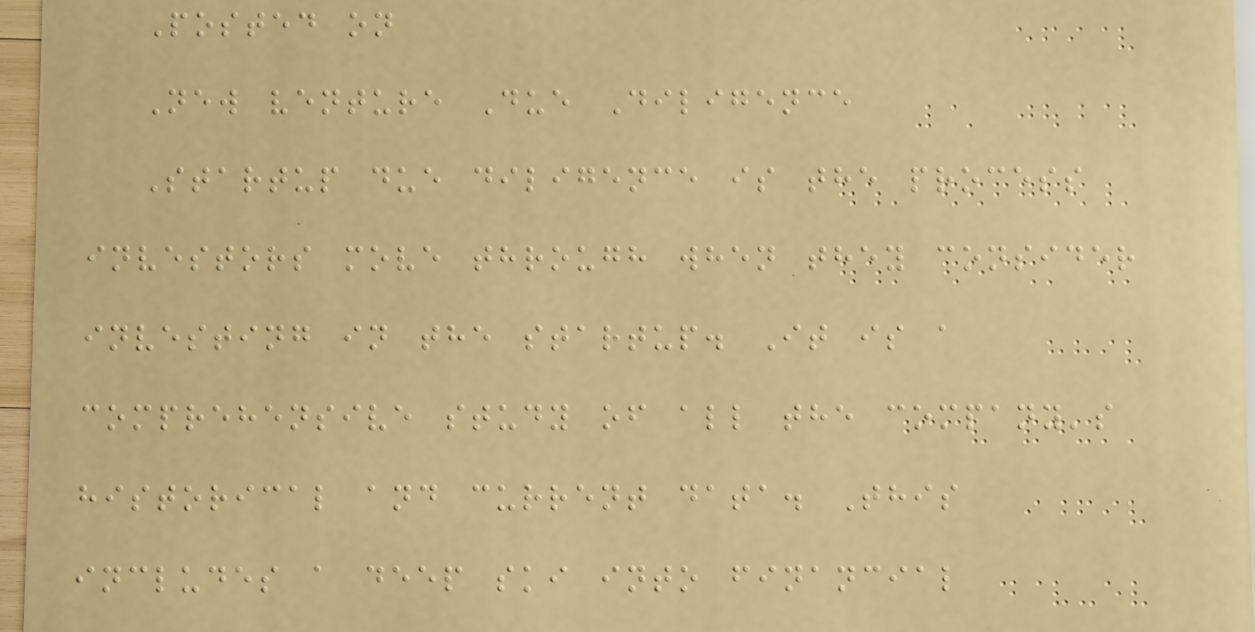Posted on
New venture Due Diligence
Startup due diligence is the process
investors move through when they consider
investing in the startup. It is a
comprehensive study of all the company's
historical and current data. This
includes a deep ski into financial
